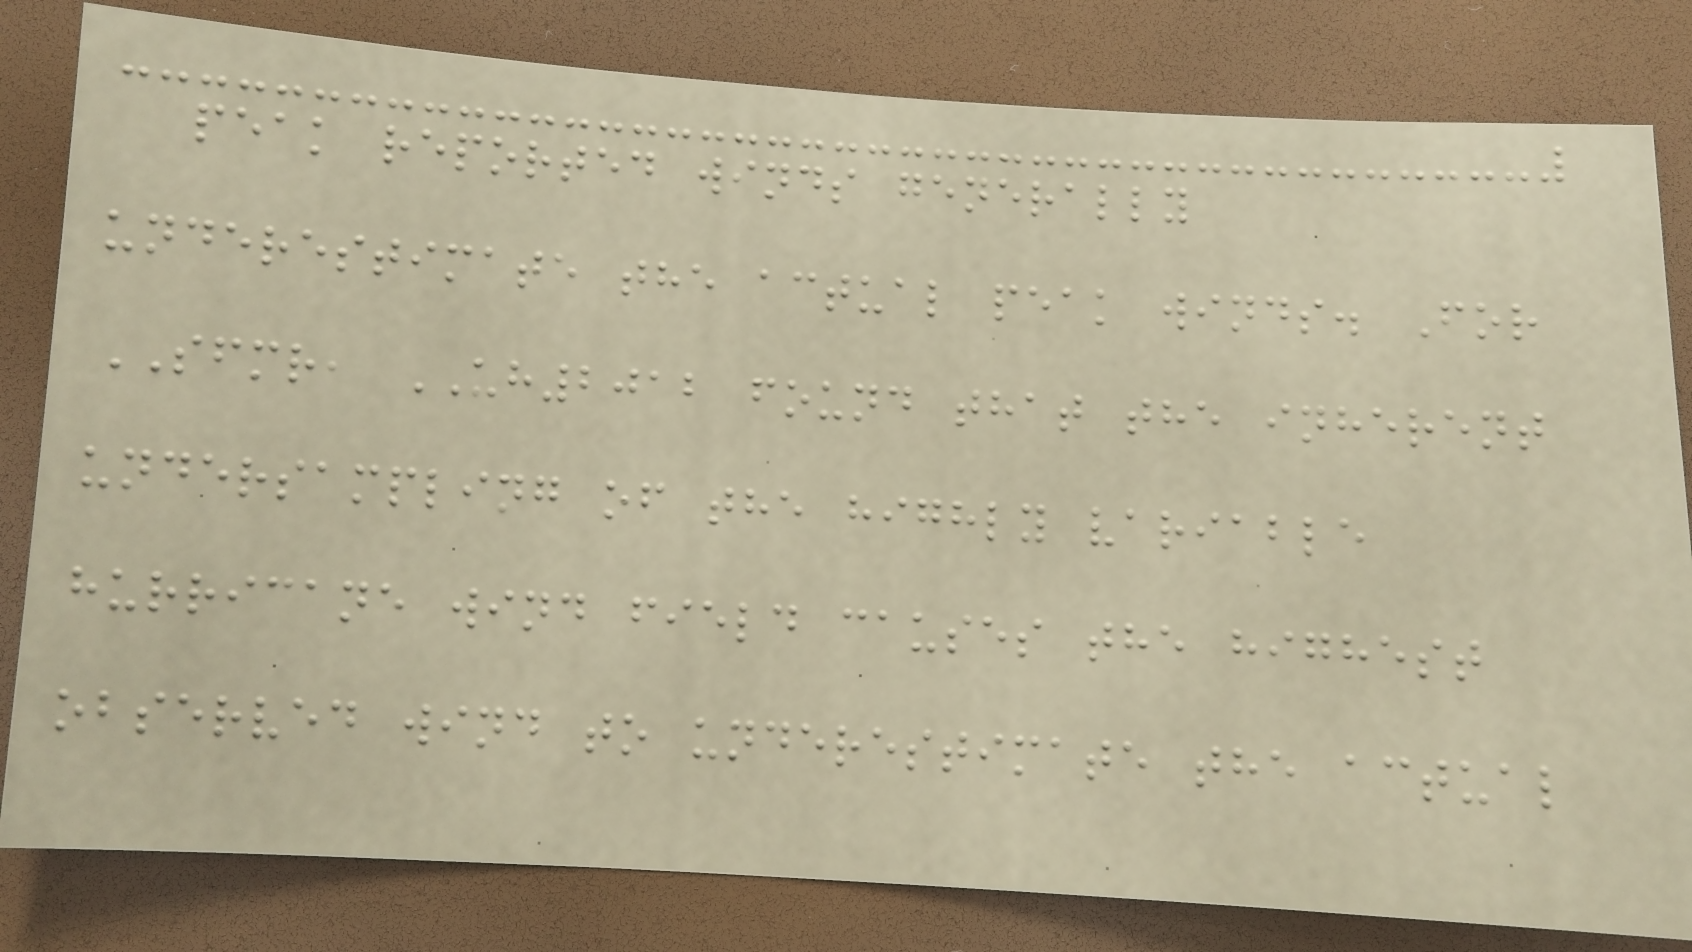peak reported winds generally
underestimate the actual peak winds. For
SFMR, UH2012 found that the inherent
undersampling of the highly variable
hurricane wind field causes the highest
observed wind to underestimate the actual
